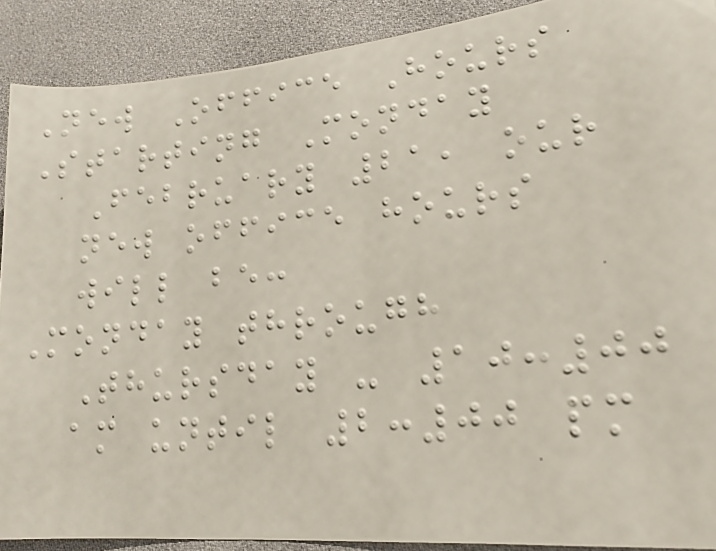New Office Hours
Starting Monday
February 21, our
new office hours
will be:
Monday through
Thursday - 10:00
am until 2:00 pm
